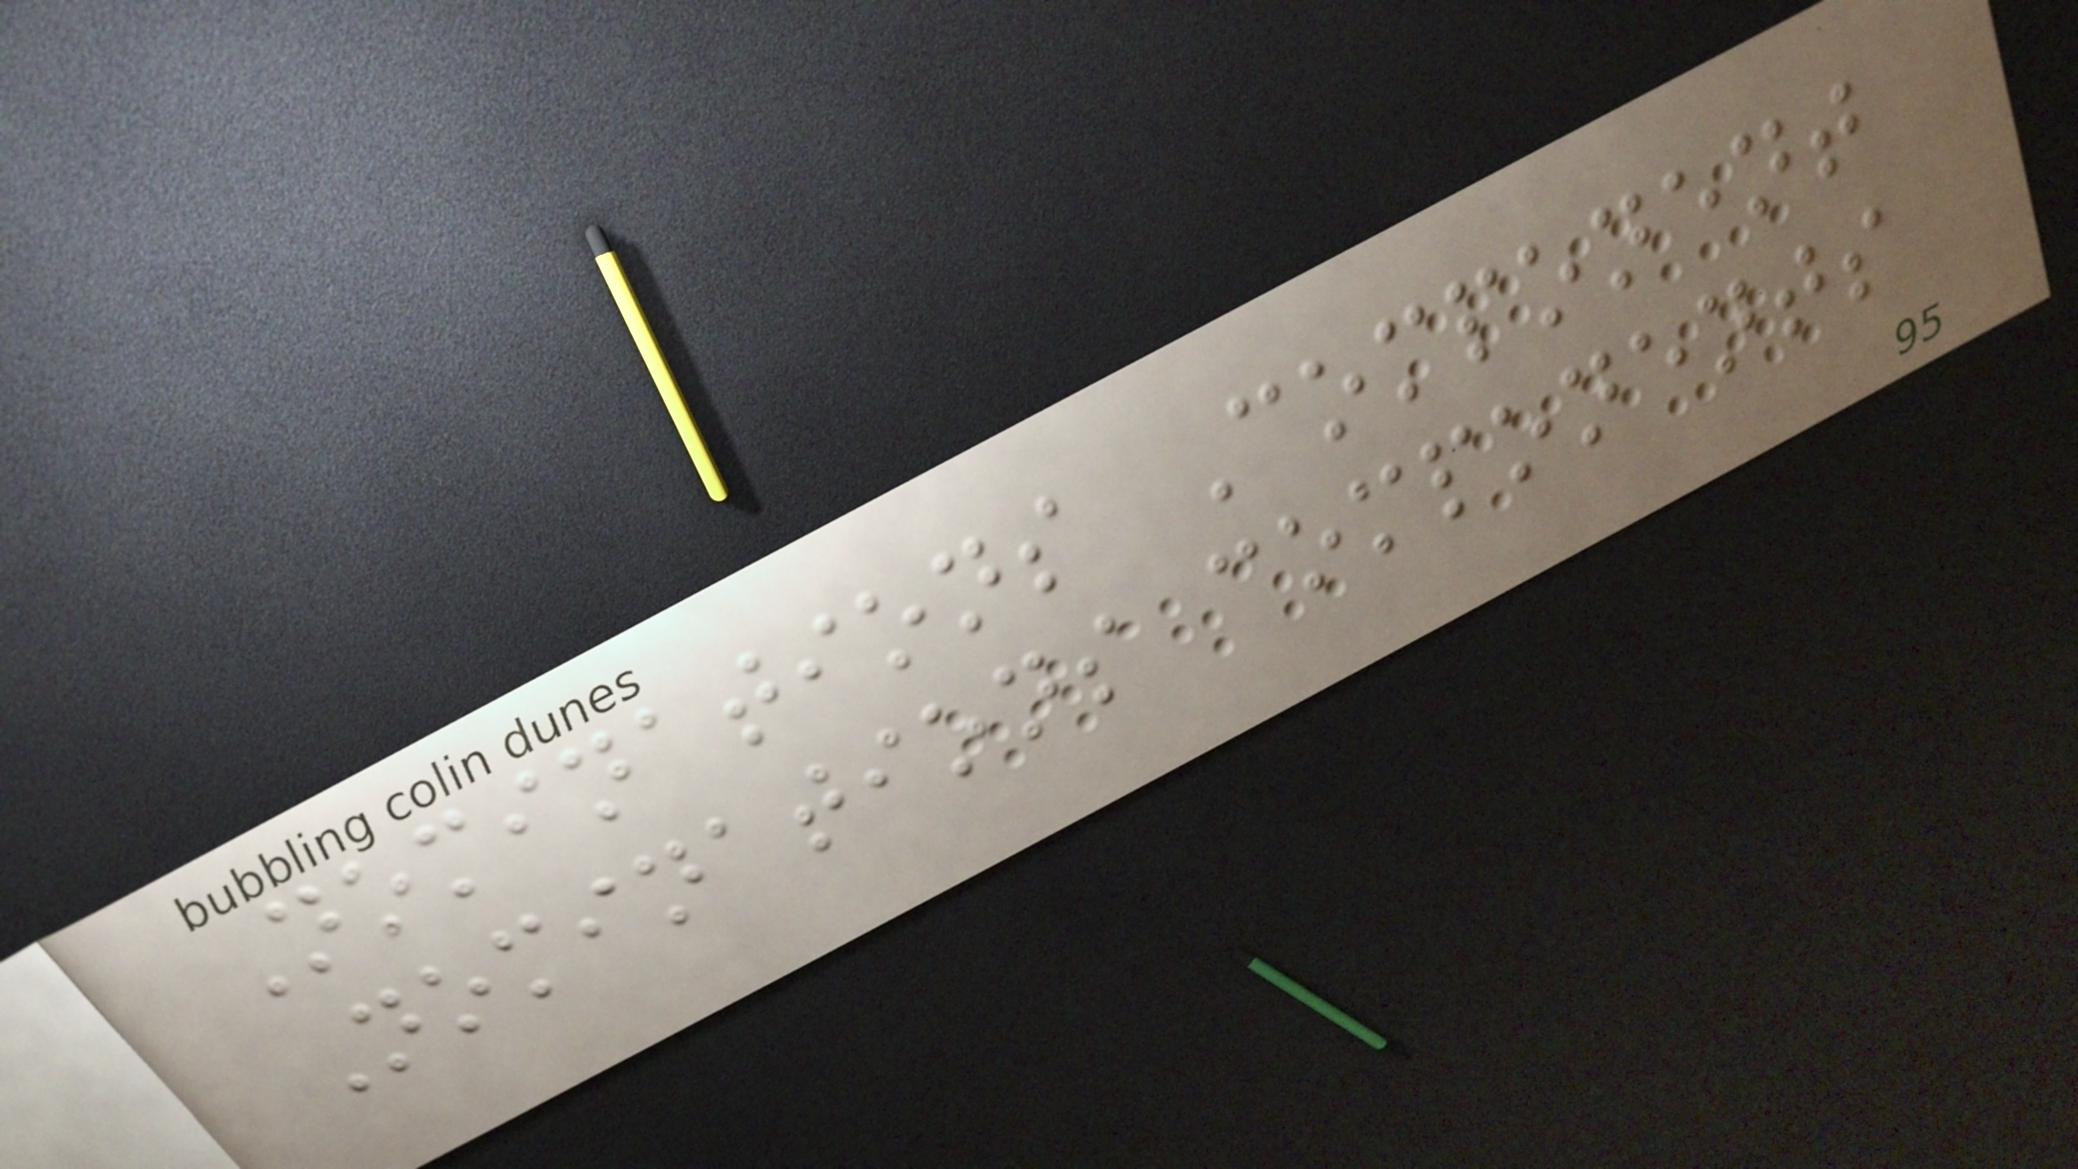Nominations Component
Nominations components
